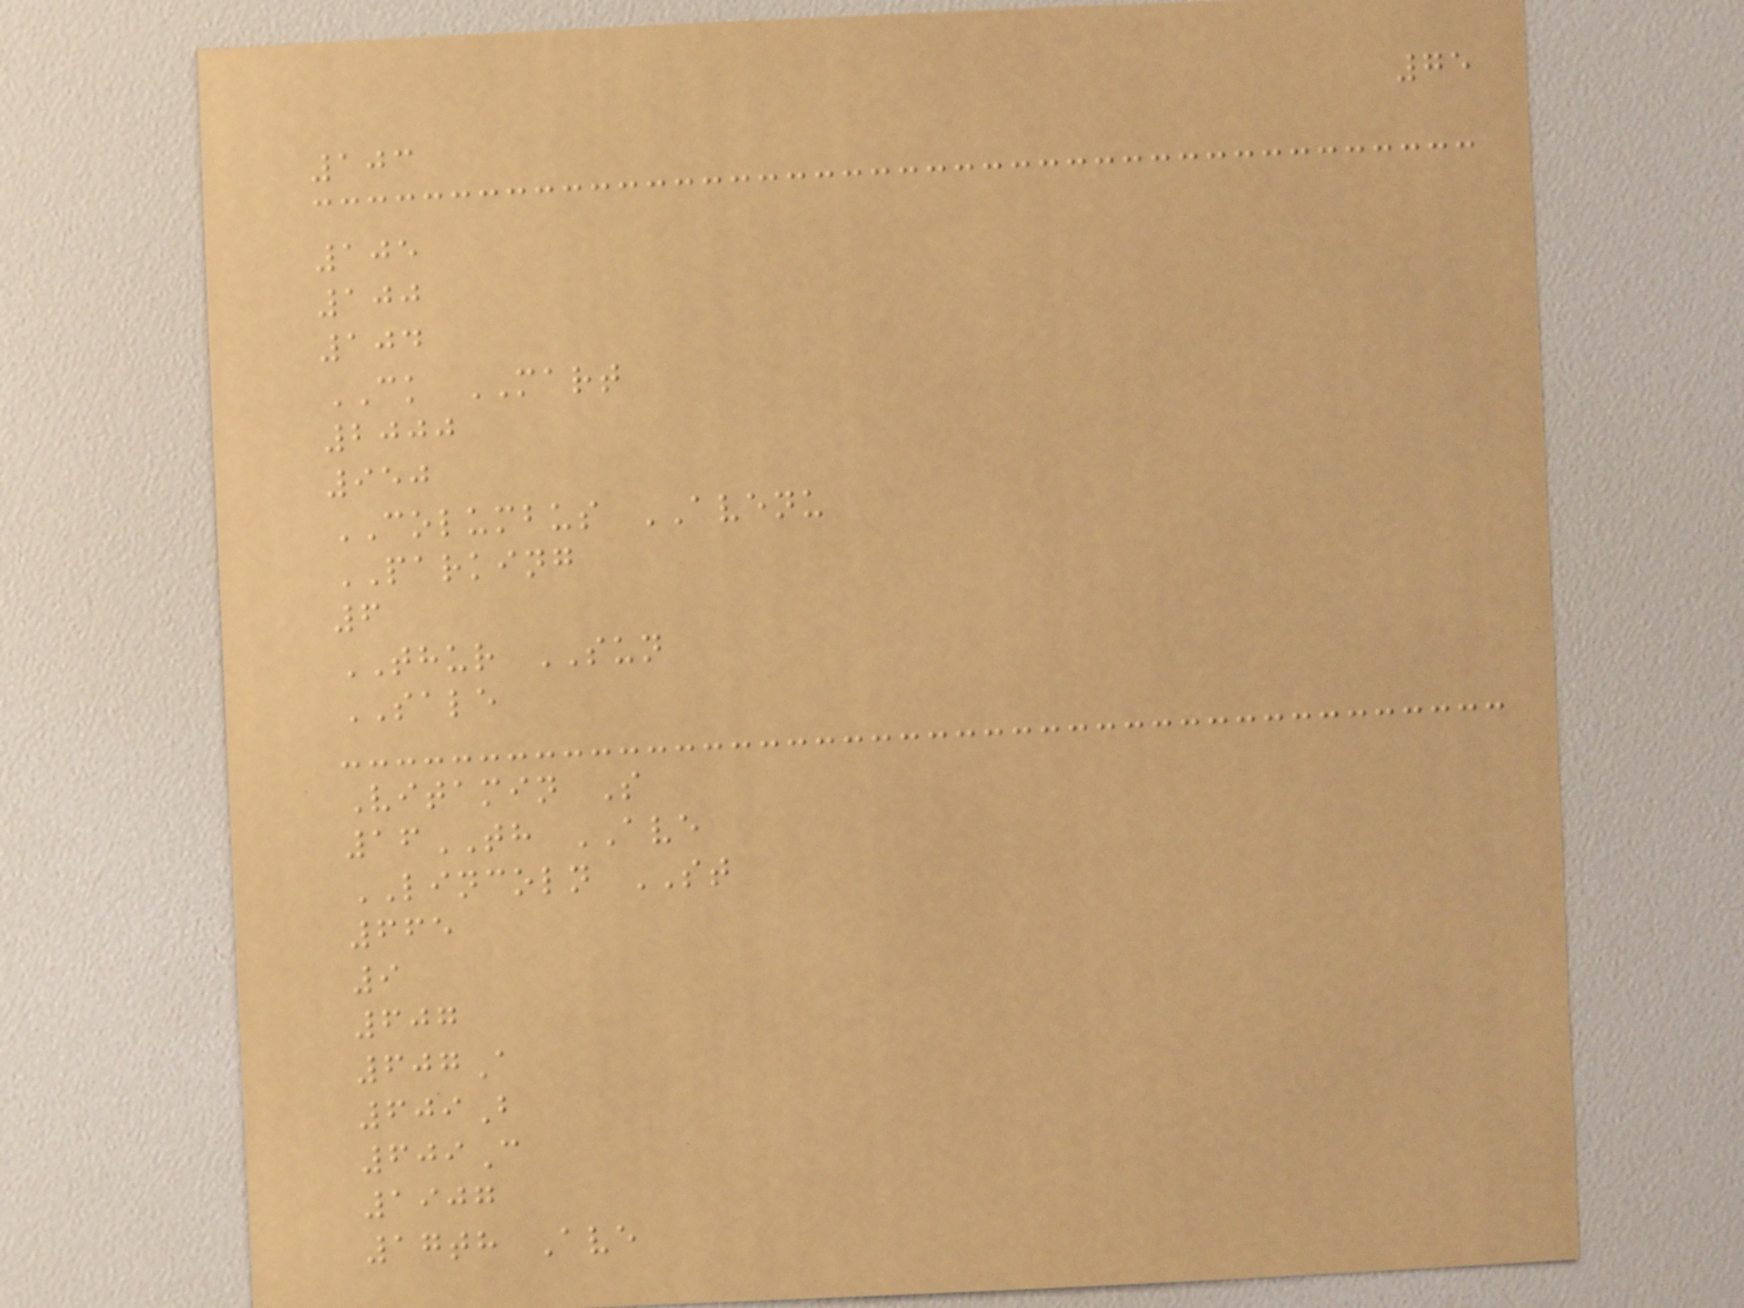75
103
105
100
104
CK MART
2000
950
COLUMBUS AVENU
PARKING
6
THUR SUN
SALE
Vitamin S
16TH AVE
LINCOLN ST
665
9
607
607A
609B
609C
1907
17th Ave
